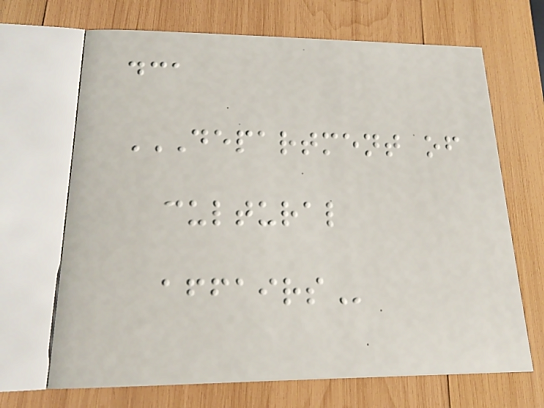dca
DEPARTMENT OF
CULTURAL
AFFAIRS
